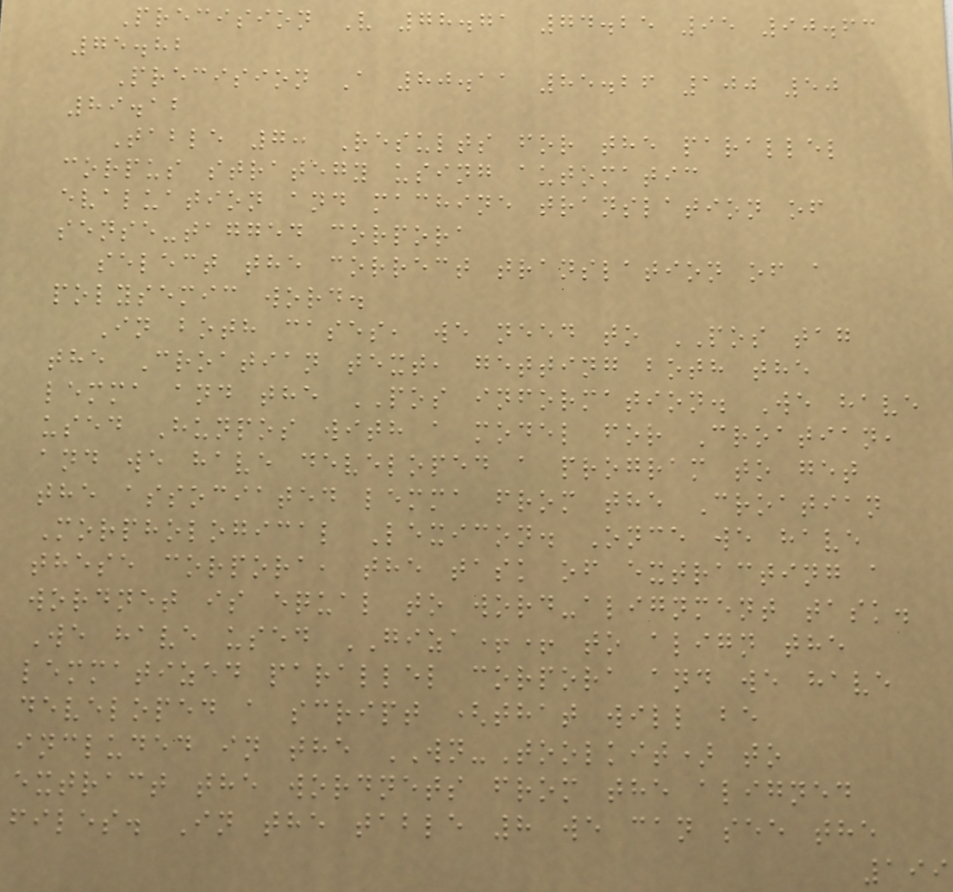Precision V 78.71 74.25 95 90.63
75.82
Precision A 80.11 85.26 100 50
89.12
Table 7: Results for the parallel
corpus strategy using automatic
evaluation and machine translation of
sense-tagged corpora
select the correct translation of a
polysemic word.
In both cases, we need to POS tag
the Croatian text, getting both the
lemma and the POS information. We have
used Hunpos with a model for Croatian,
and we have developed a program to get
the associated lemma from the Croatian
Morphological Lexicon. Once we have
these corpora, the task of extracting a
wordnet is equal to word-alignment task.
We have used GIZA++ to align the
lemmatized parallel corpora and we have
developed a script (that will be
included in the WN-Toolkit) to
extract the wordnets from the aligned
files. In the table 8 we can see the
199
